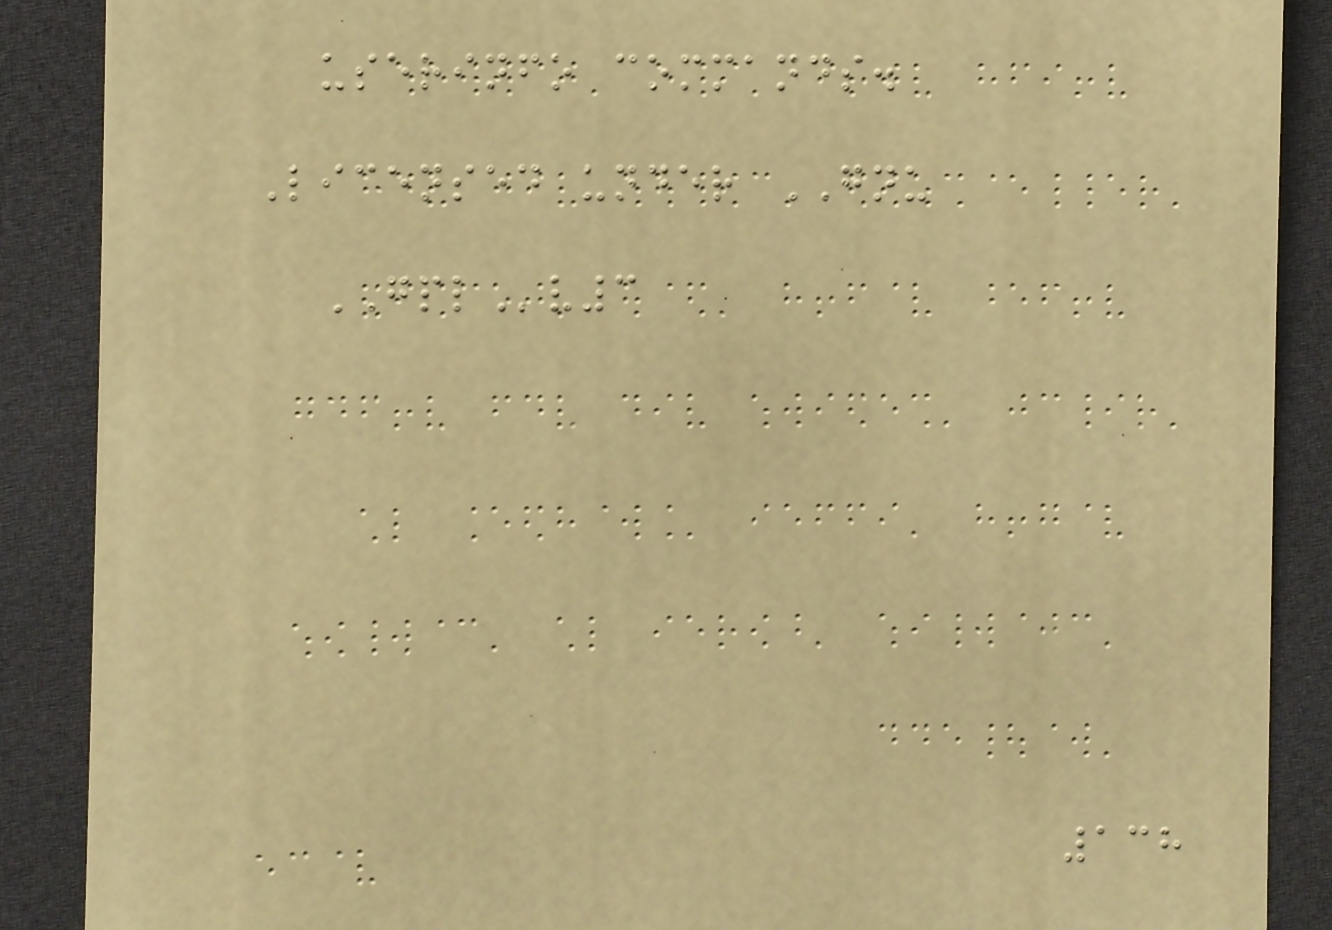userinfo commands.
Licensed under GNU
GPLv3
138
